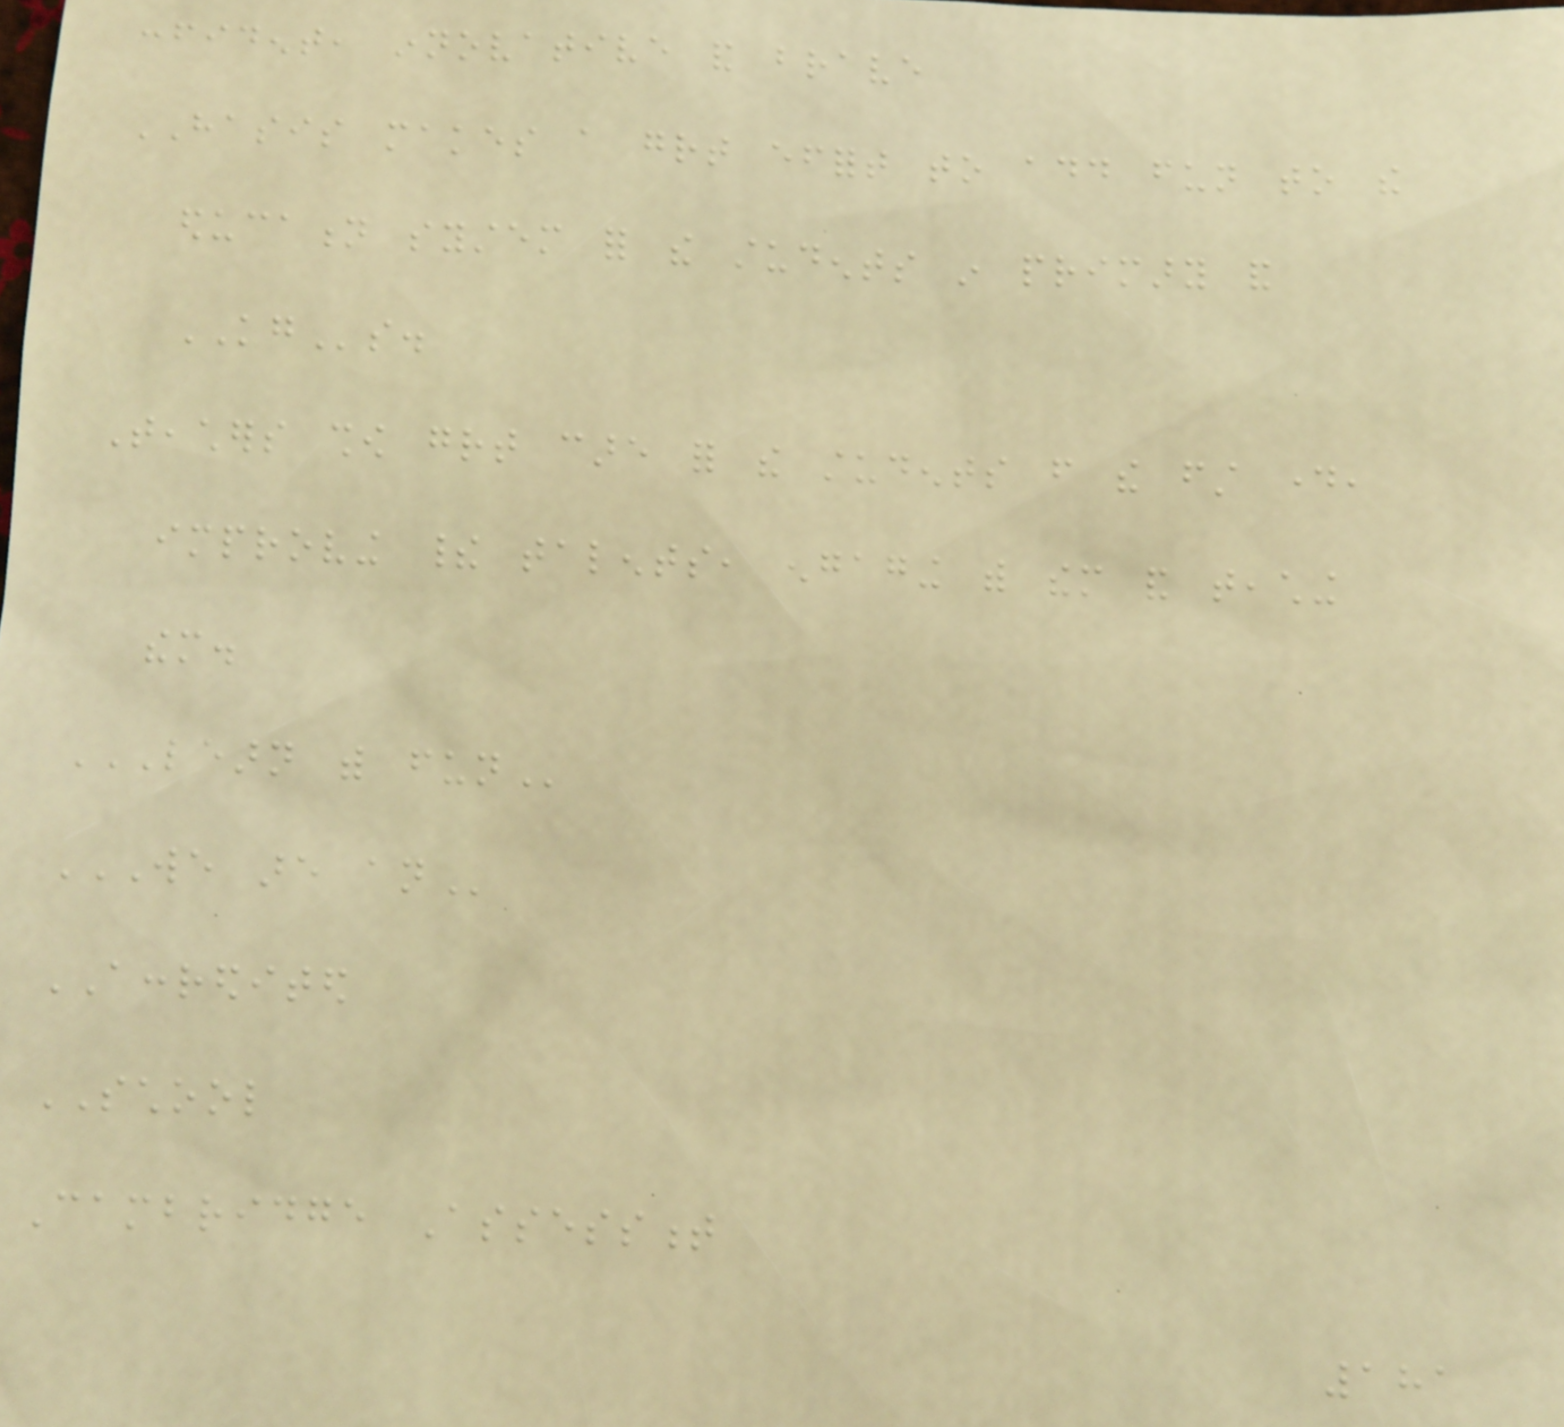confident, innovative and brave
HASIS makes a great effort to add fun to the
education system for the students in primary and
KGs.
Teachers show great care for the students from the first day,
improving their talents, engaging with them and teaching
them.
LEARN WITH FUN
WE ARE AN
ACCREDITED
SCHOOL
Cambridge Assessment
181
